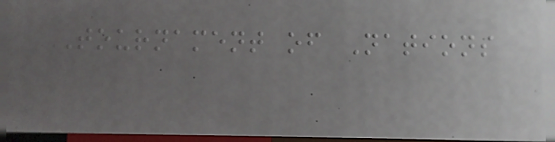Tournament of Nations
